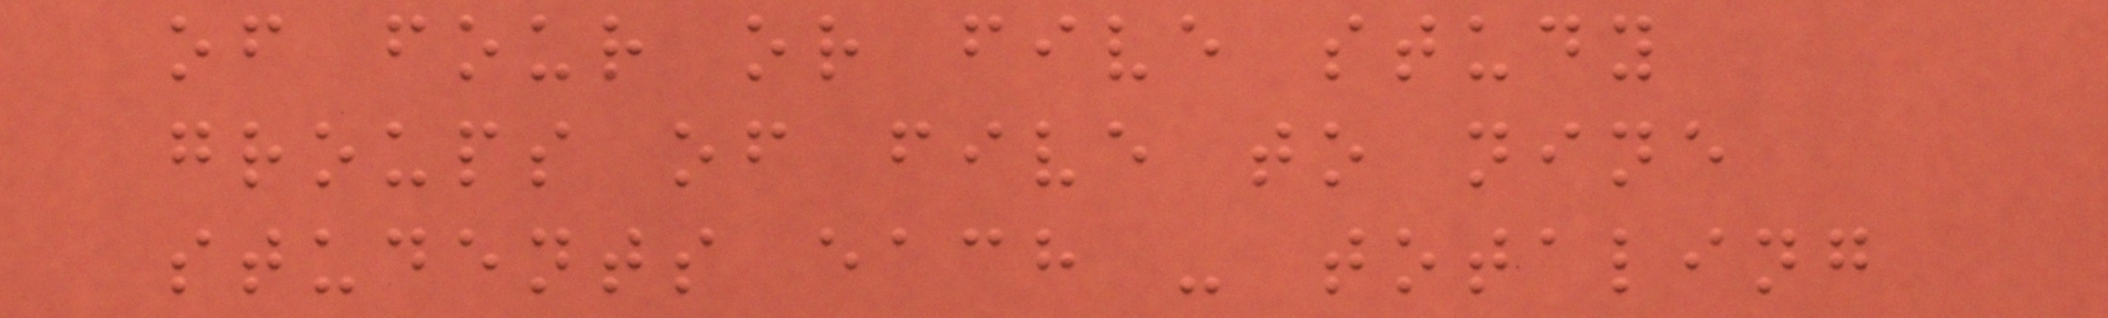of four or five study
groups of five to nine
students each - totaling
